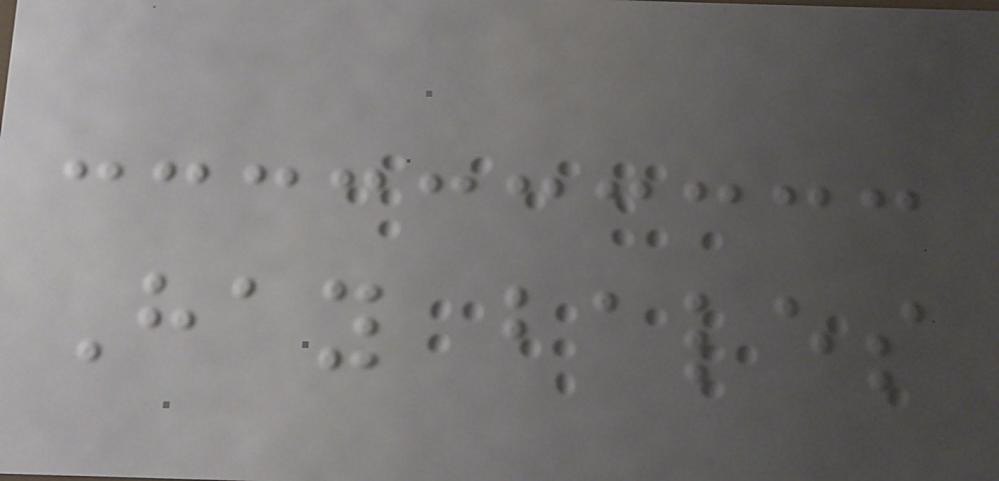Hay bales
